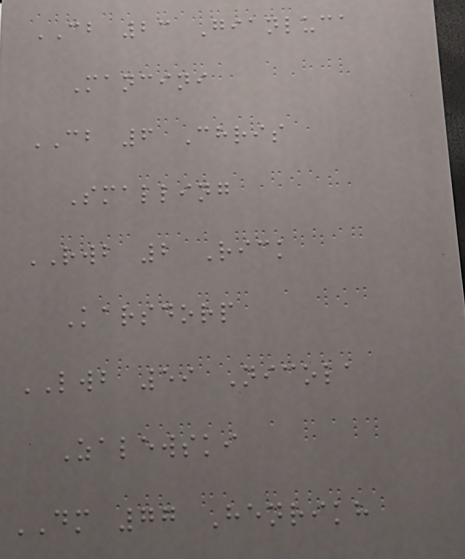CB 23 Gianluca
Mancini
CB 6 Chris
Smalling
RWB 2 Rick
Karsdorp
LWB 59 Nicola
Zalewski
DM 77 Henrikh
